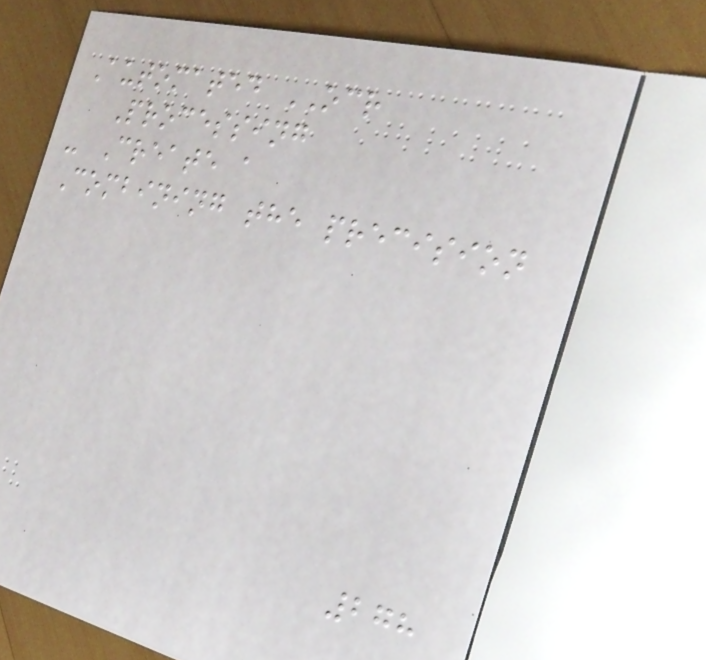Automated OCR
Processing
- Create a
Combining the precision
278
